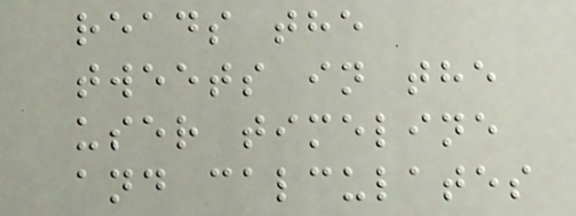reads the
tweets in the
user timeline
and calculates
